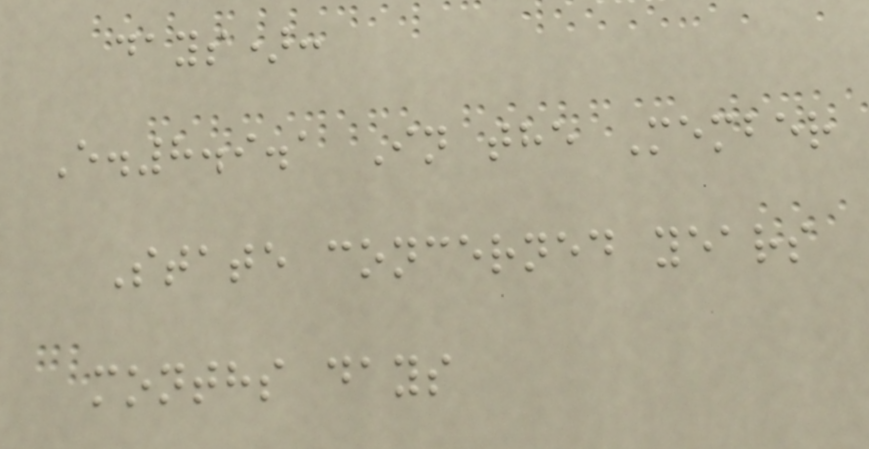days):
E.8.9.1 In the Member
State concerned years
months days
